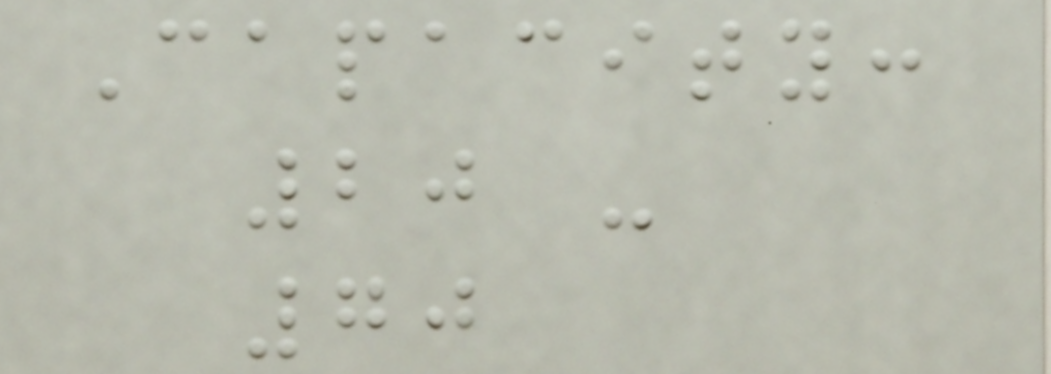Capacity:
20 -
70
